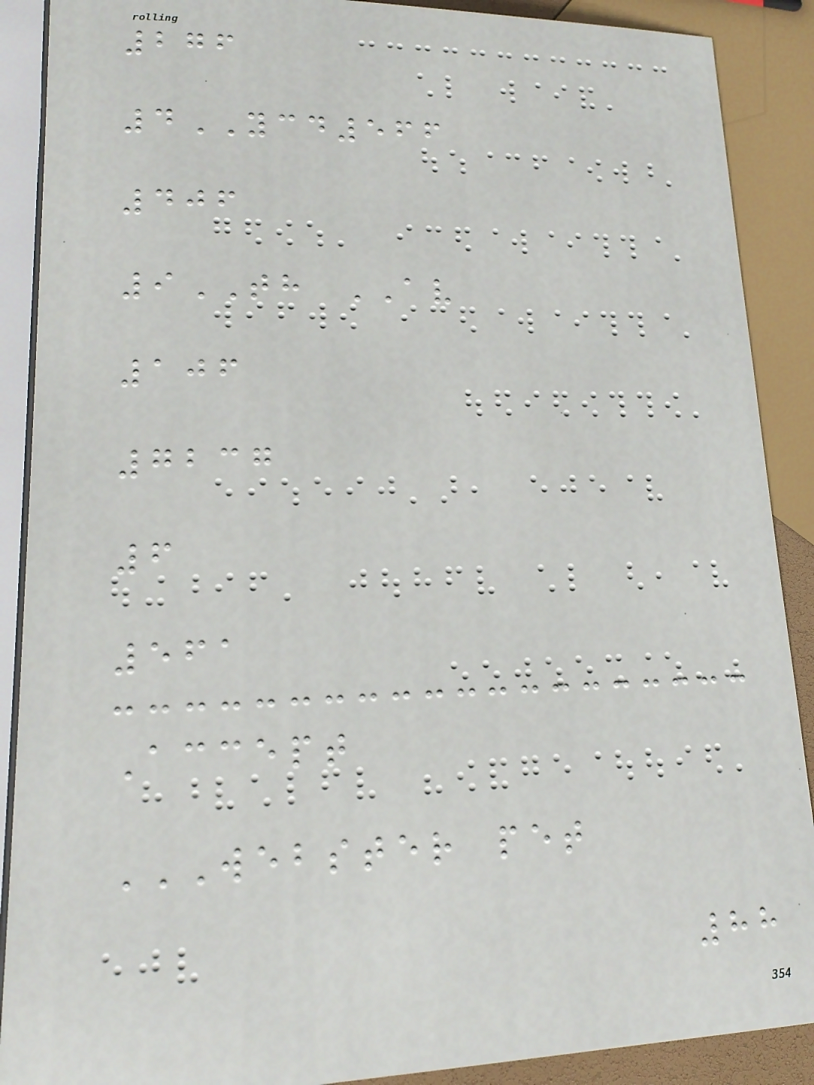276
4YCD566
406
9TH AV
106
7237
6
561
Accept
WEBSTER PET
88
